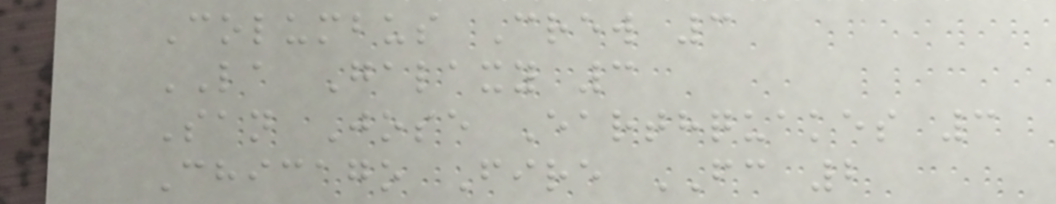Columbus Crew 3
LA Galaxy 3
San Jose Earthquakes 3
Chicago Fire FC 2
